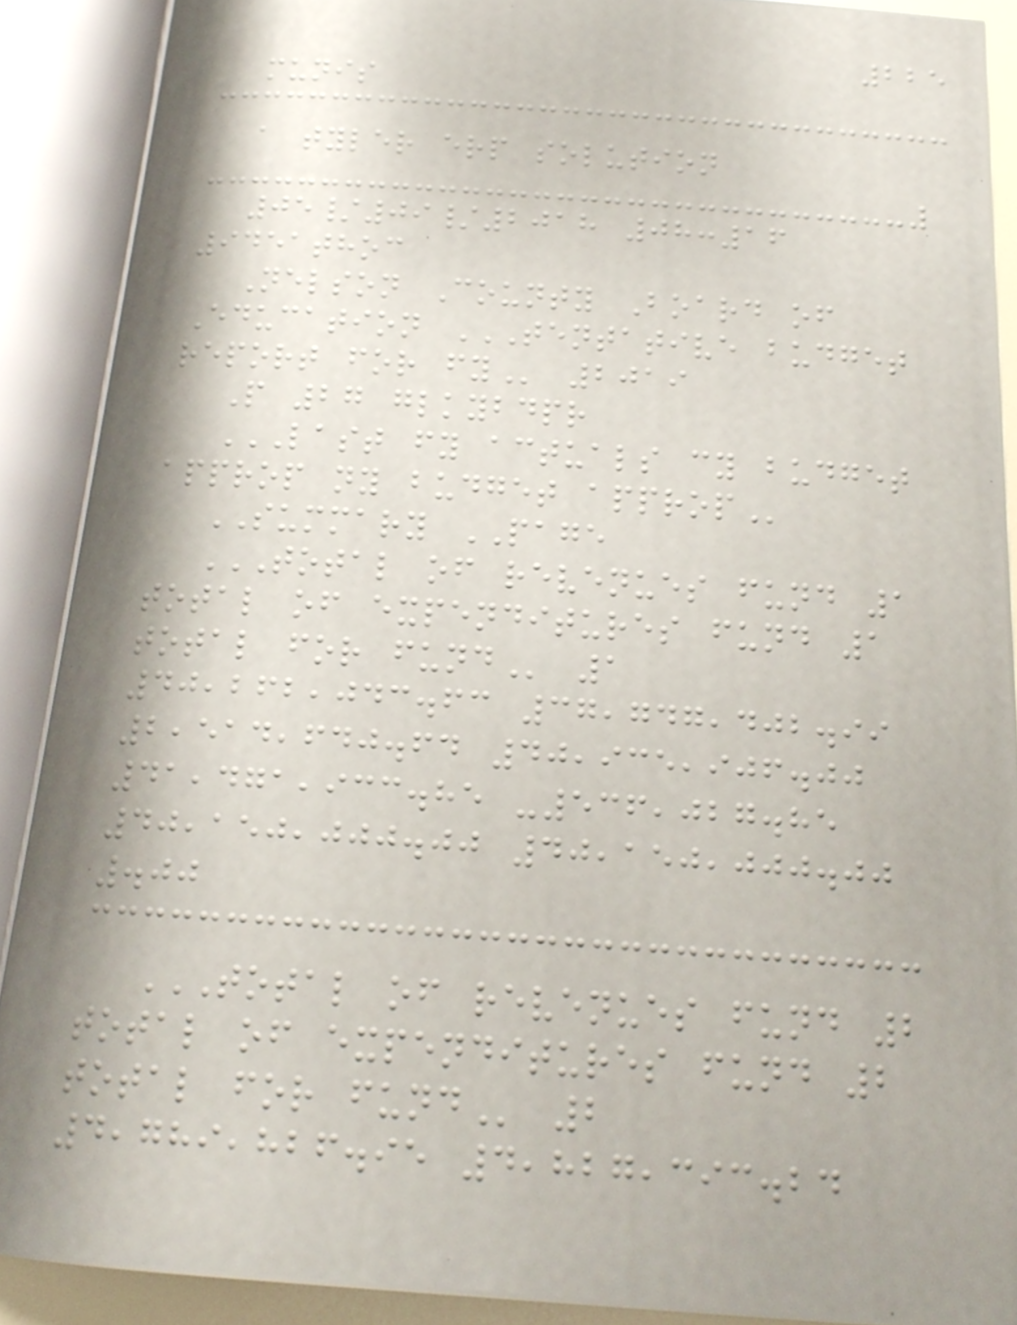225
munis
a tyler erp solution
05/09/2018 08:16
9451thoc
Nelson County Board of
Education TENTATIVE BUDGET
REPORT FOR FY 2019
P 27 glkybdpr
LAST FY ACTUALS CY BUDGET
APPROP NY BUDGET APPROP
SUMMARY PAGE
TOTAL OF REVENUES FUND 1
TOTAL OF EXPENDITURES FUND 1
TOTAL FOR FUND 1
40,262,043.63 37,747,402.99
2,514,640.64 40,935,906.00
41,471,933.85 -536,027.85
40,150,000.00 40,150,000.00
.00
TOTAL OF REVENUES FUND 2
TOTAL OF EXPENDITURES FUND 2
TOTAL FOR FUND 2
4,789,826.95 4,827,393.24
